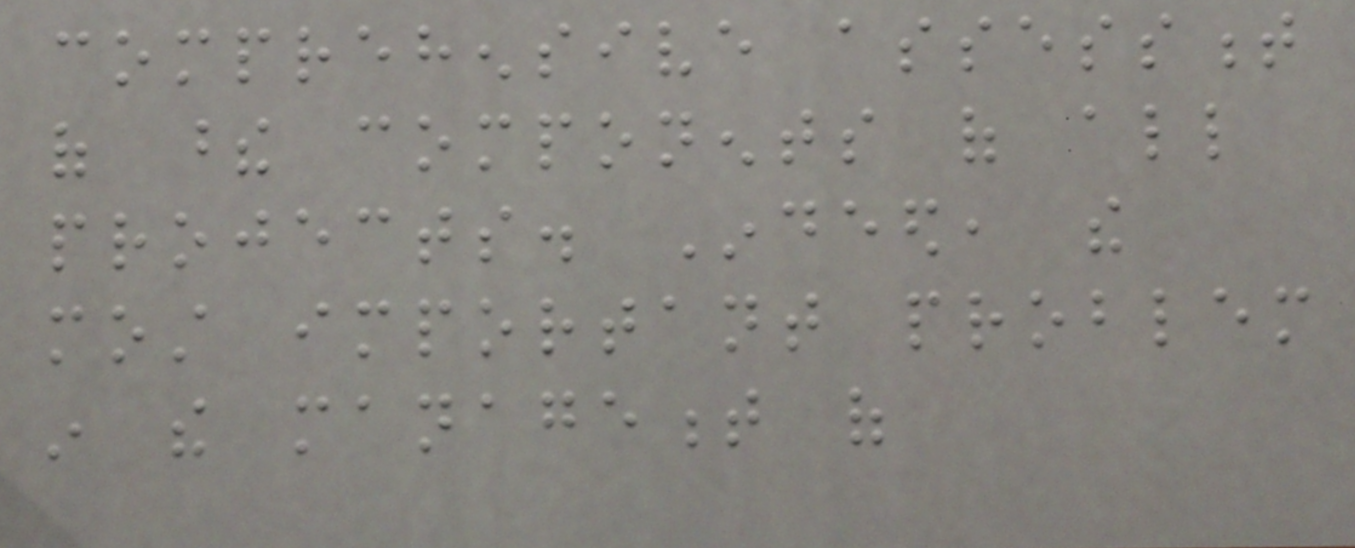comprehensive assessment
of these components of all
projects. Indeed, the
most important problem
in the management of
